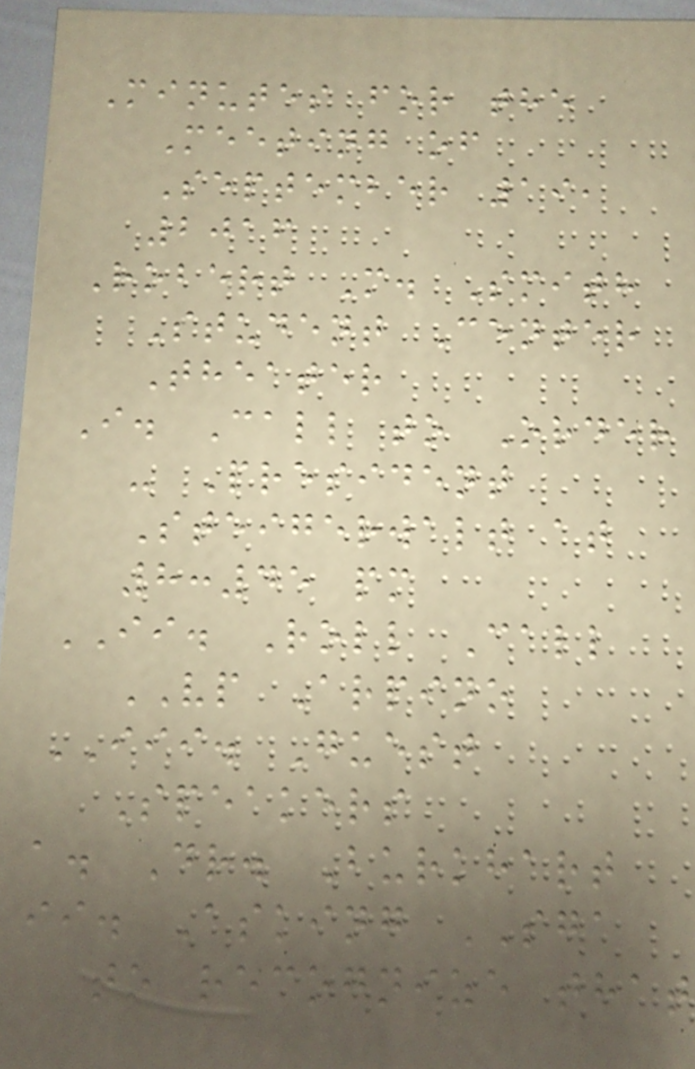Minutes for the
Meeting of
September 19,
2016
Robert M. Smith
Student Center
Theater
I. Call to Order
- President
Steigerwalt at
8:45 pm
II. Roll Call
VP Arpino
III. Guest
Speakers
a. Dr. Burkhart
ii. Asking SGA
to recognize that
